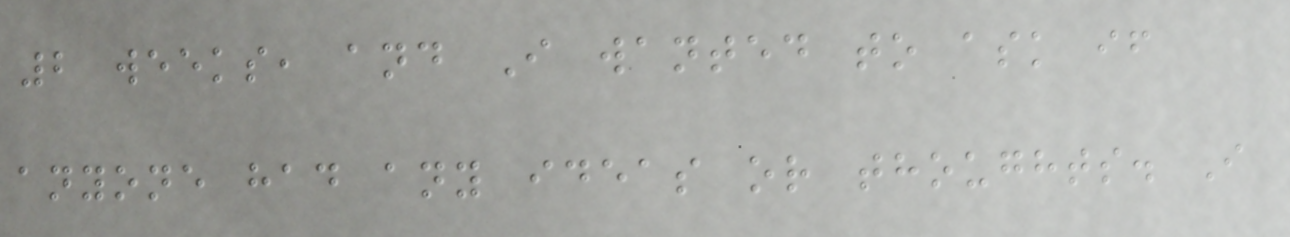2 weeks, and I wanted to ask if
anyone had any ideas or thoughts. I
